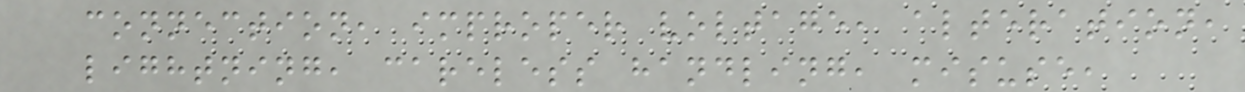connection, improper voltage, alteration,
lightning, careless handling, misuse,
